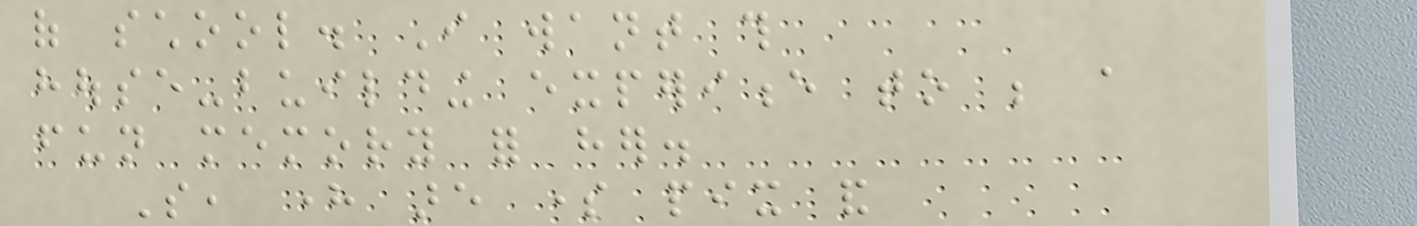of school. I want this
house-building experience to be a
fun memory for her.
So, here are some pix and
